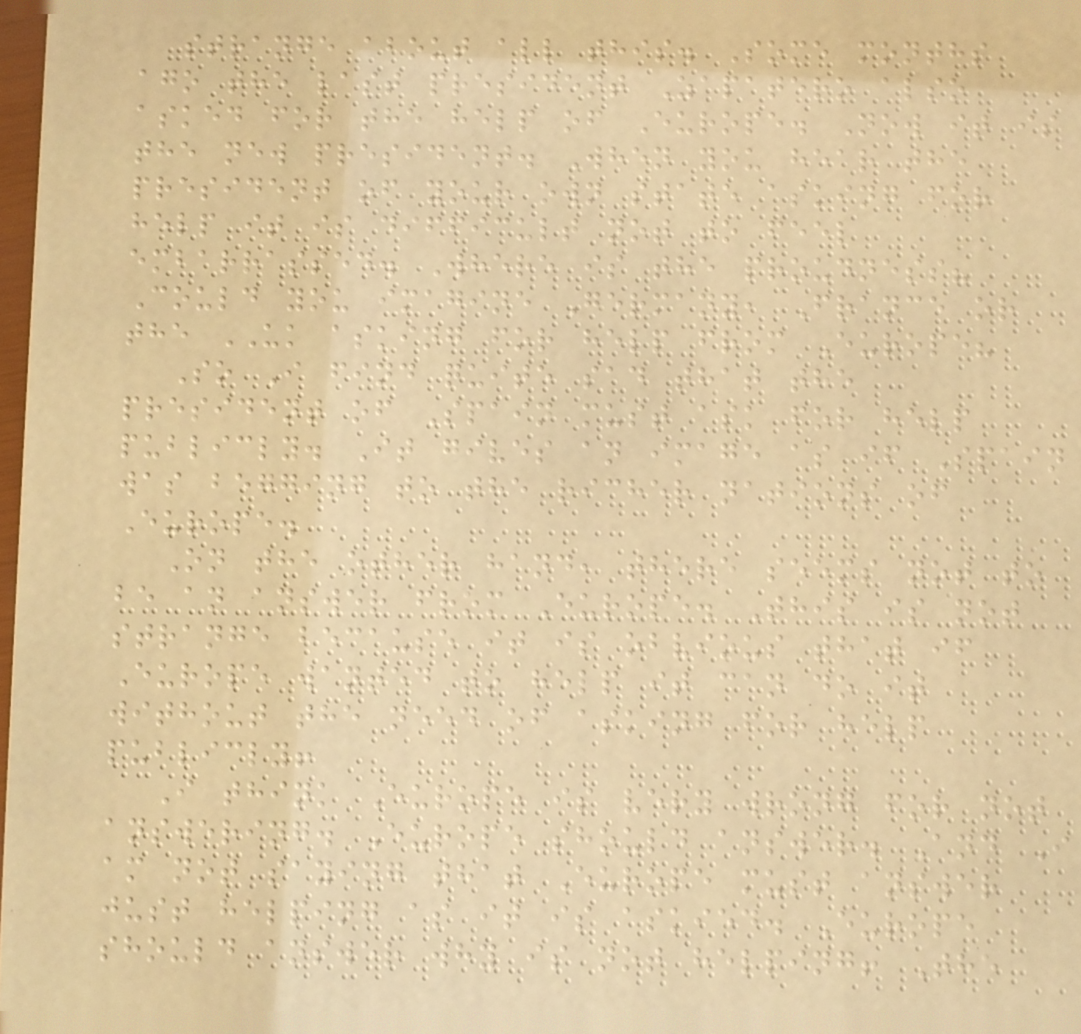strange about all this. Some months
ago the last president Zapatero also
asked for the help of Europe. Now it is
the new president. When you hear the
president of your own state asking for
help it is difficult not to feel
embarrassed. Where is the proudness?
Could you imagine Germany, France or
the UK asking for help from Europe?
So I find quite sad that the
president of Spain must ask for help
publicly. It gives an image as if Spain
was begging to the richer nations of
Europe.
On the other hand, there seems not to
be an answer from Europe. This is not
strange because it is obvious that if
Europe wanted to help it can do it
without the need of asking for help
publicly!
I think Europe is very wrong for not
answering. Europe should answer. And I
am not saying that Europe must answer
just helping as it is askied. Europe
should answer why is not helping! The
